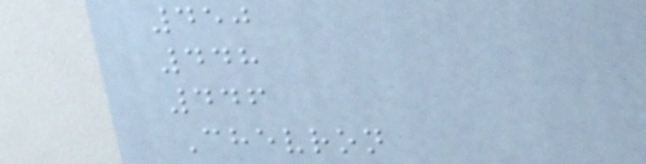450
448
446
Chevron
